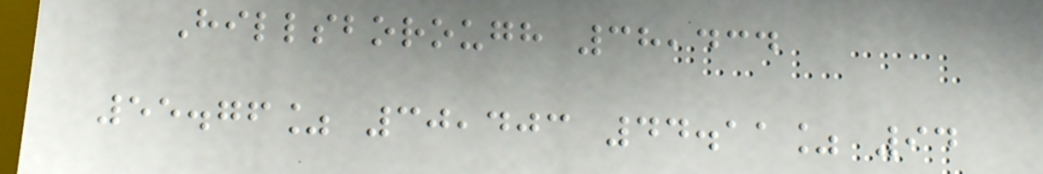Hillsborough 38,434
55.76% 30,403 44.11% 94
